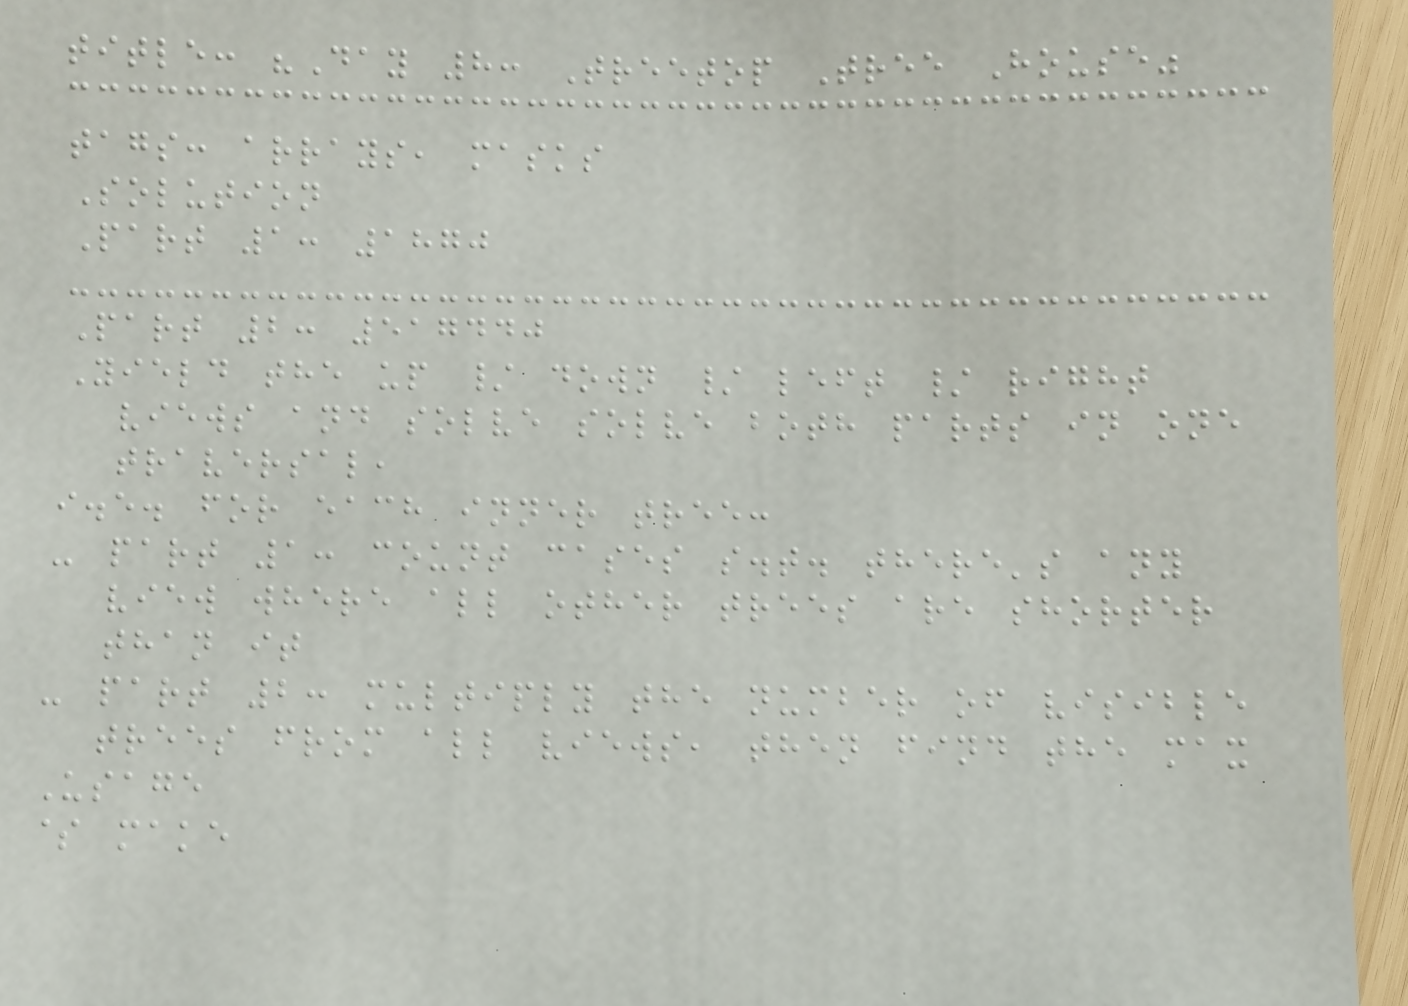title: "Day 8: Treetop Tree House"
tags: arrays, masks
Solution
Part 1: 1870
Part 2: 517440
Yield the up / down / left / right
views and solve solve both parts in one
traversal,
i.e. for each inner tree:
- part 1: count cases s.t. there's any
view where all other trees are shorter
than it
- part 2: multiply the number of visible
trees from all views, then find the max
Usage
$ make
